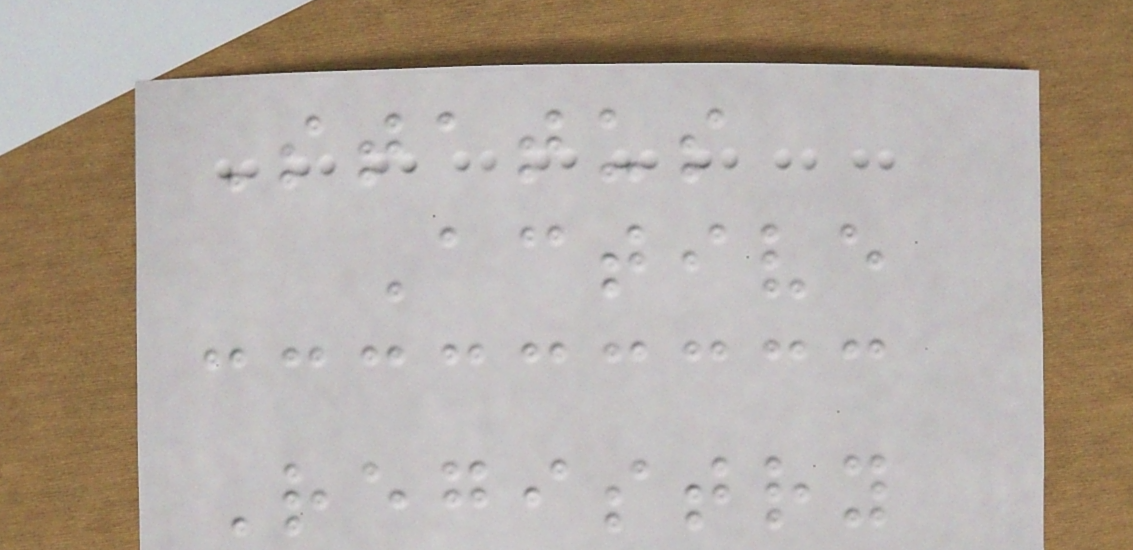Status
Active
Registry
